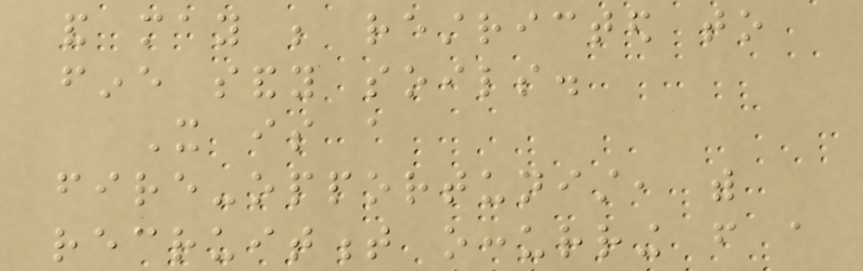and may be restricted to
fine sandy soils.
It is a
fire-opportunist, with
recruitment occurring from a
